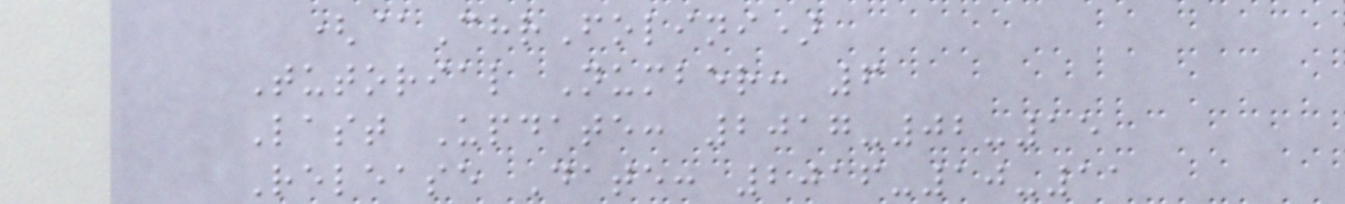(@ChrFolini)
Tutorial Number: 6
Last Update: 2017-02-15
Release Date: 2016-10-11
